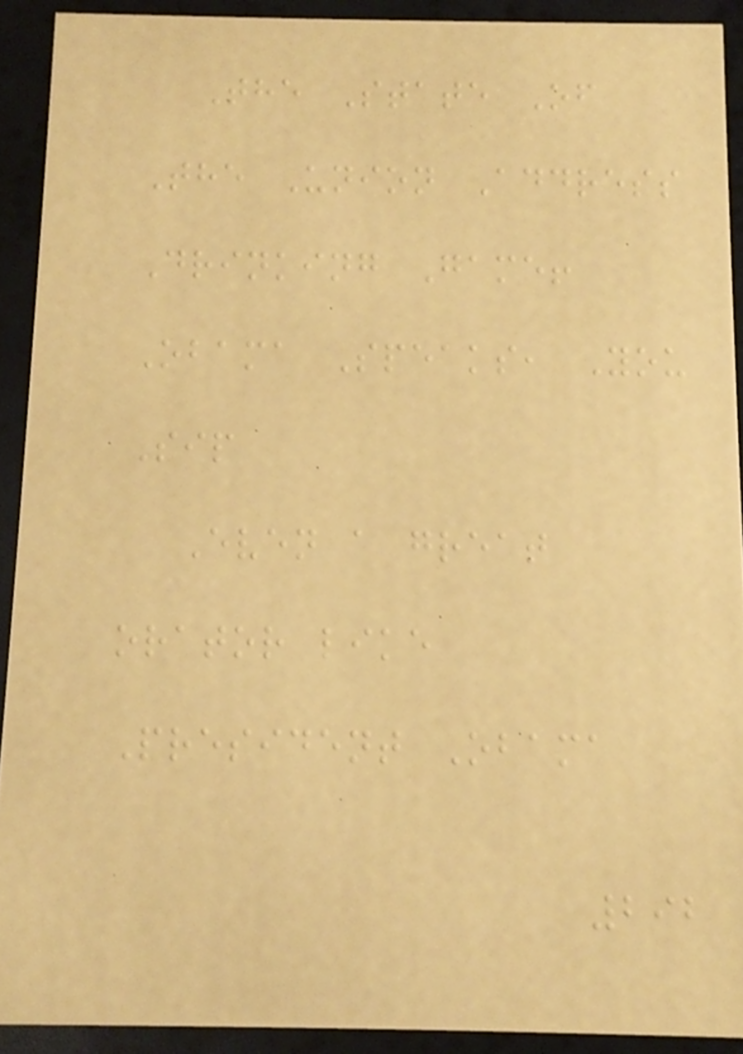The State Of
The Union Address
Drinking Game!
Obama Speaks, You
Sip
Even a great
orator like
President Obama
292
